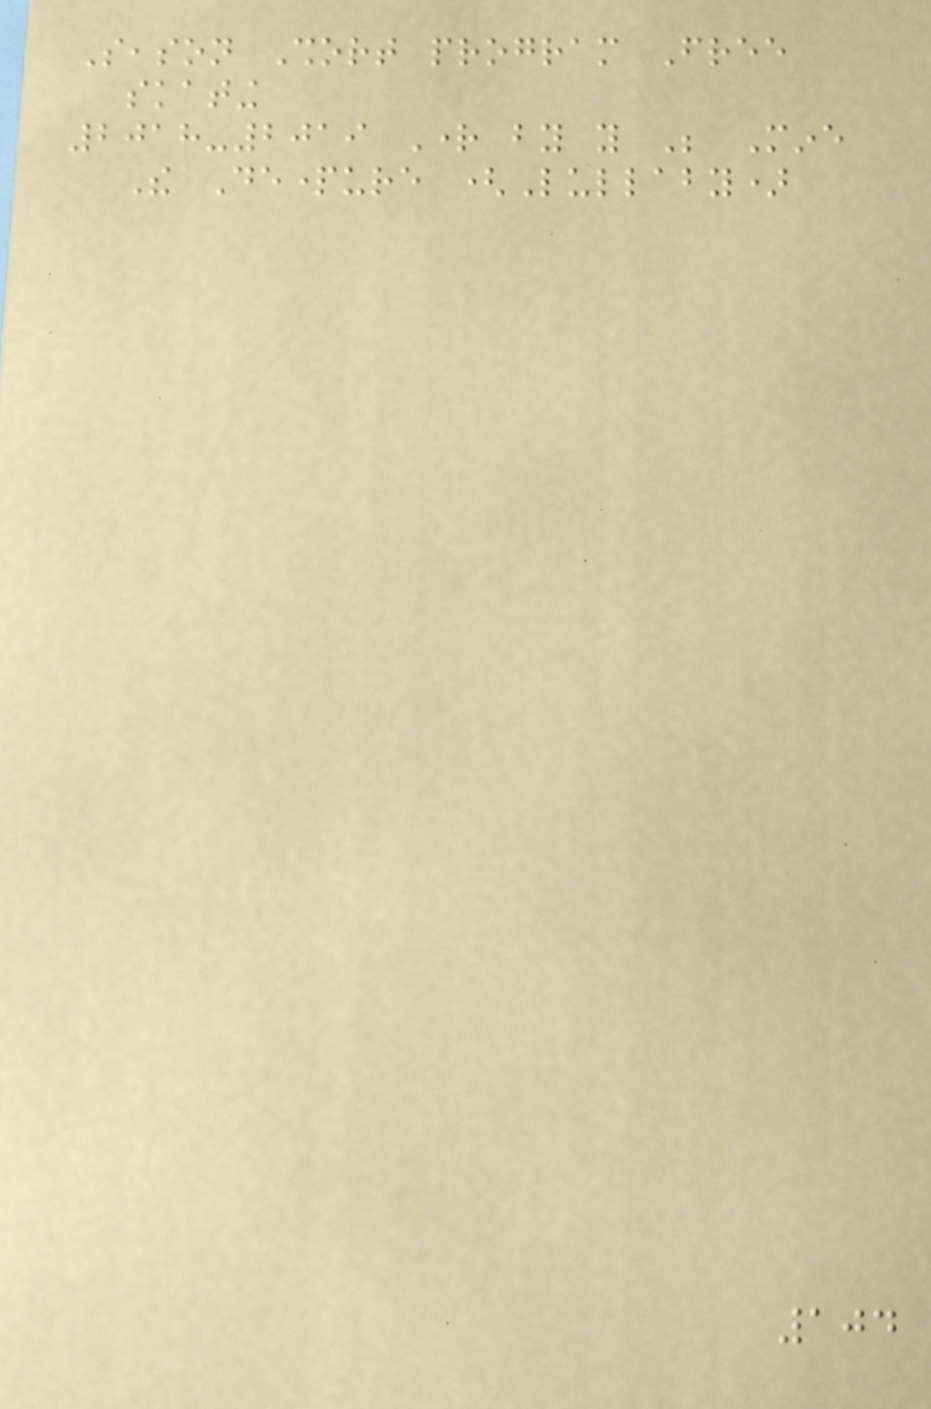Season Short program Free
skating
2018-2019 Right by you Be Mine
The Departure (Lullaby)
104
